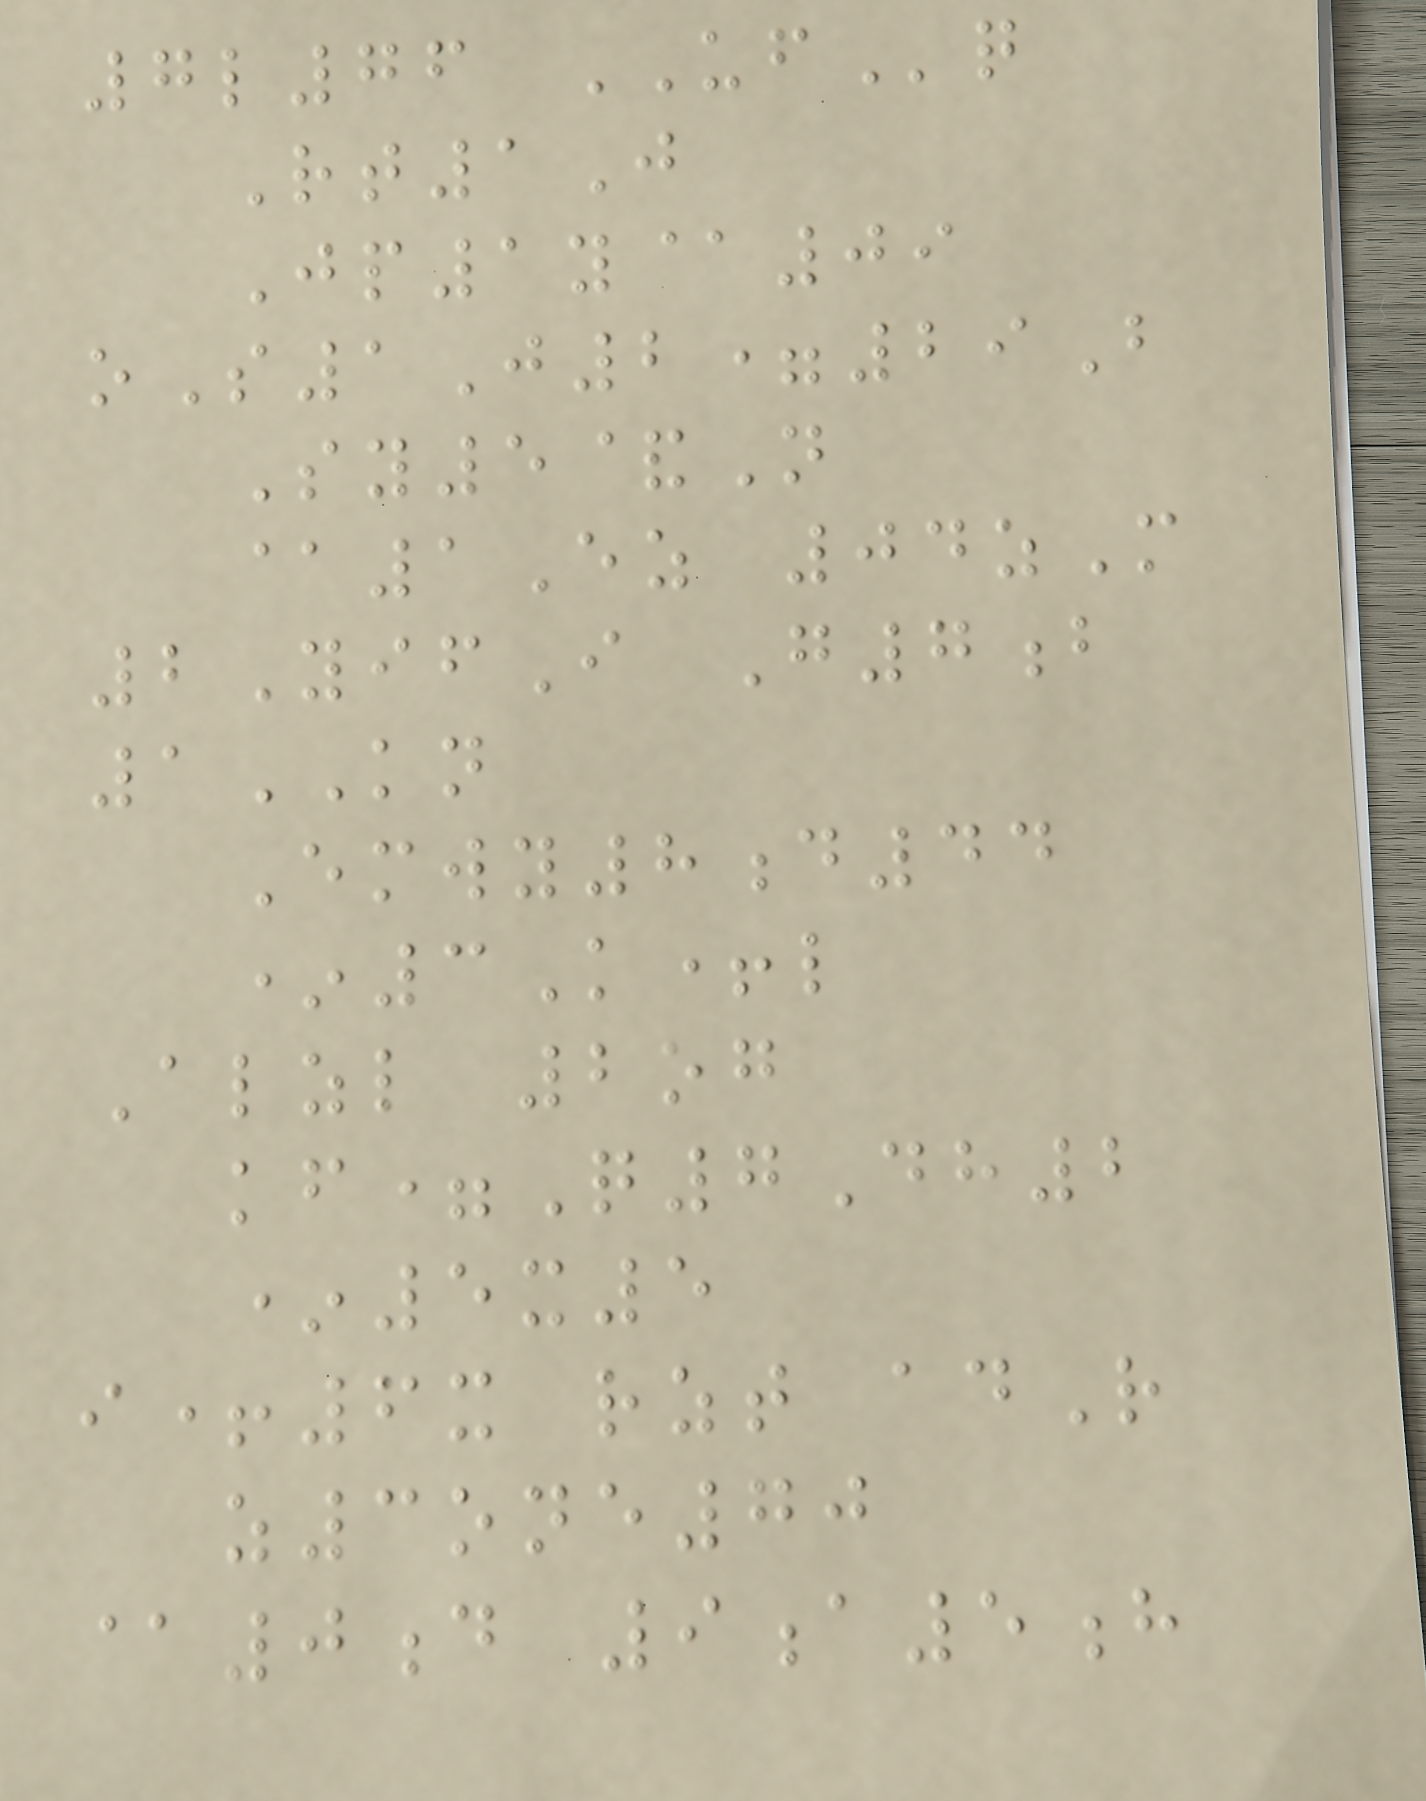7l76 UFq
Rt1J
Jp1y@09
oS1J2=29B
Sy5&N
@1Ez 04zM
2YifI G7b
1KN
Emwy8d44
*3K+l
Alzl 2og
kf=Q7Dh2
*5x5
i+6x rzt adR
z3one70
@0d 9a5h
